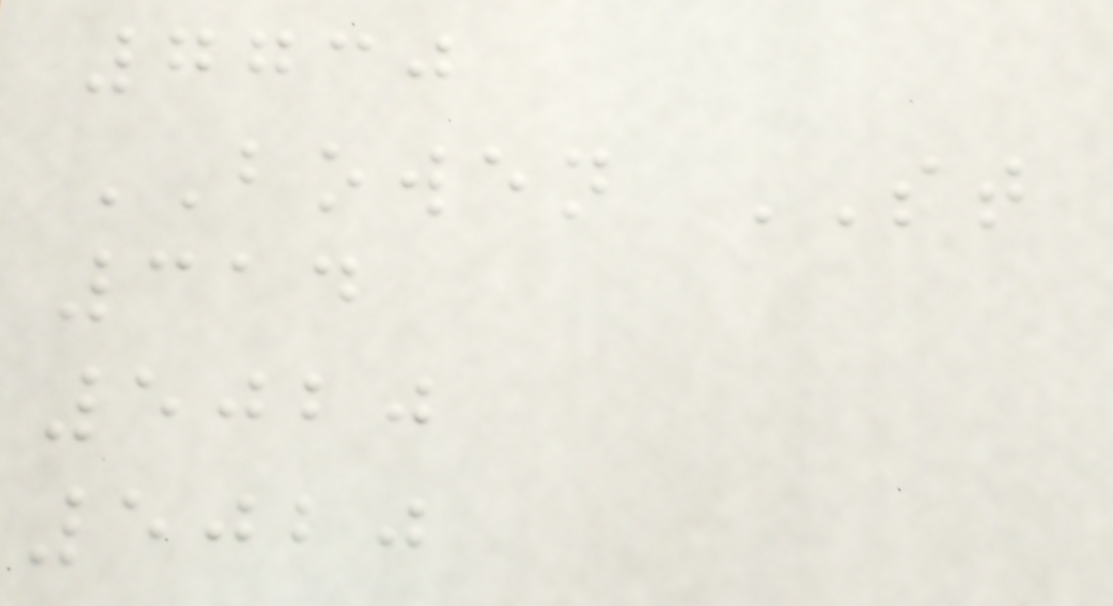7730
BOWEN ST
314
5020
5020
